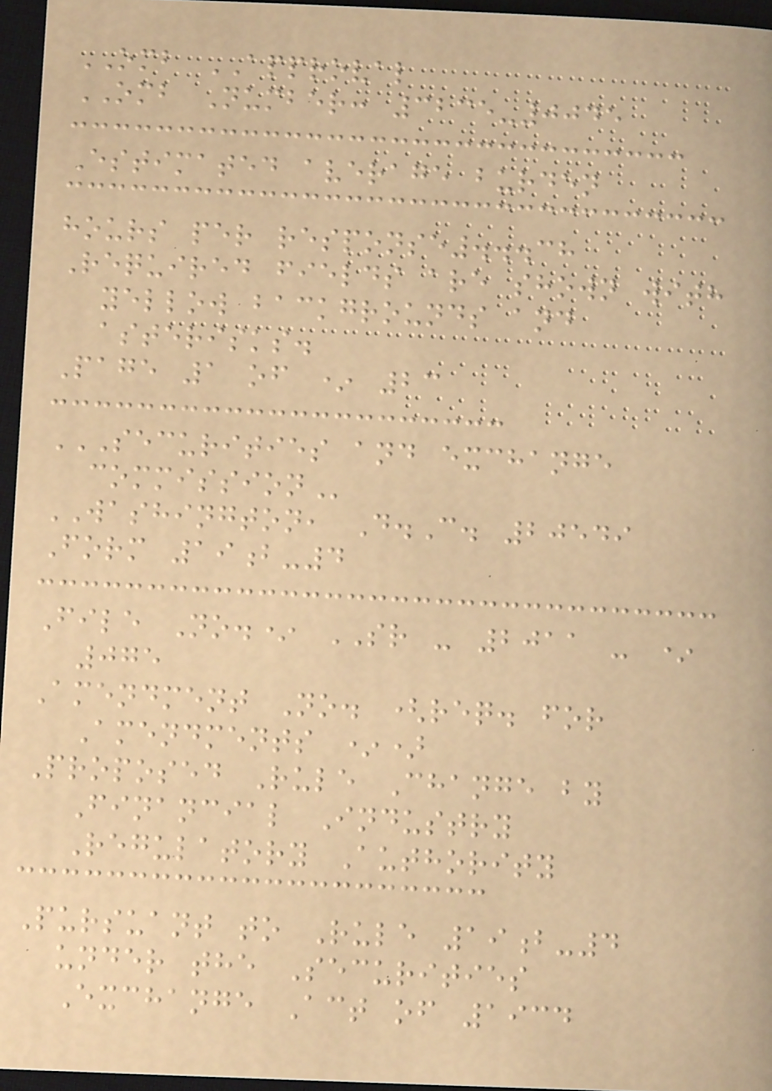OMB APPROVAL
OMB Number: 3235-0045
Estimated average burden
hours per response...38
Required fields are shown with
yellow backgrounds and
asterisks.
Page 1 of * 23
SECURITIES AND EXCHANGE
COMMISSION
WASHINGTON, D.C. 20549
Form 19b-4
File No.* SR - 2011 - *
075
Amendment No. (req. for
Amendments *)
Proposed Rule Change by
Financial Industry
Regulatory Authority
Pursuant to Rule 19b-4
under the Securities
Exchange Act of 1934
